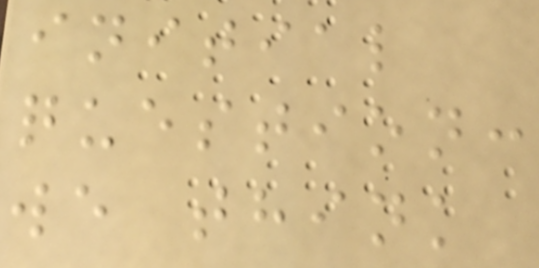initial
question:
we think
